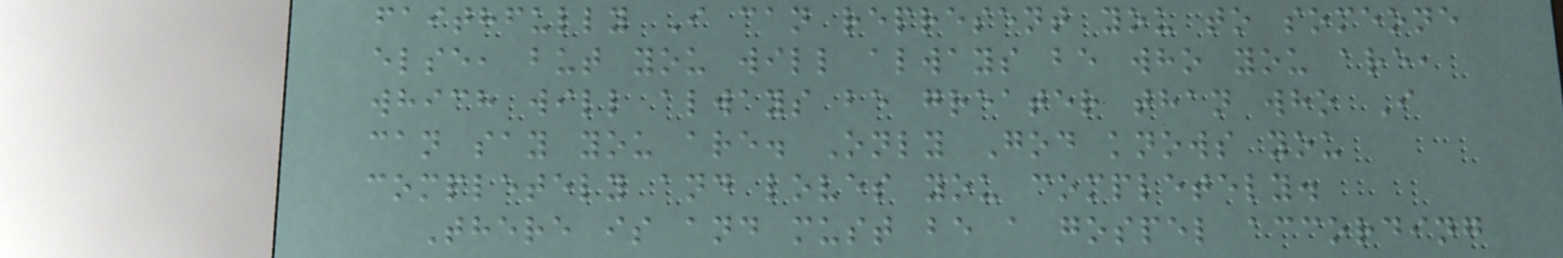faithfully I can represent you to someone
else, but you will always be who you are,
which will always be greater than who I
can say you are. Only God knows you
completely and loves you completely.
There is and must be a gospel according
